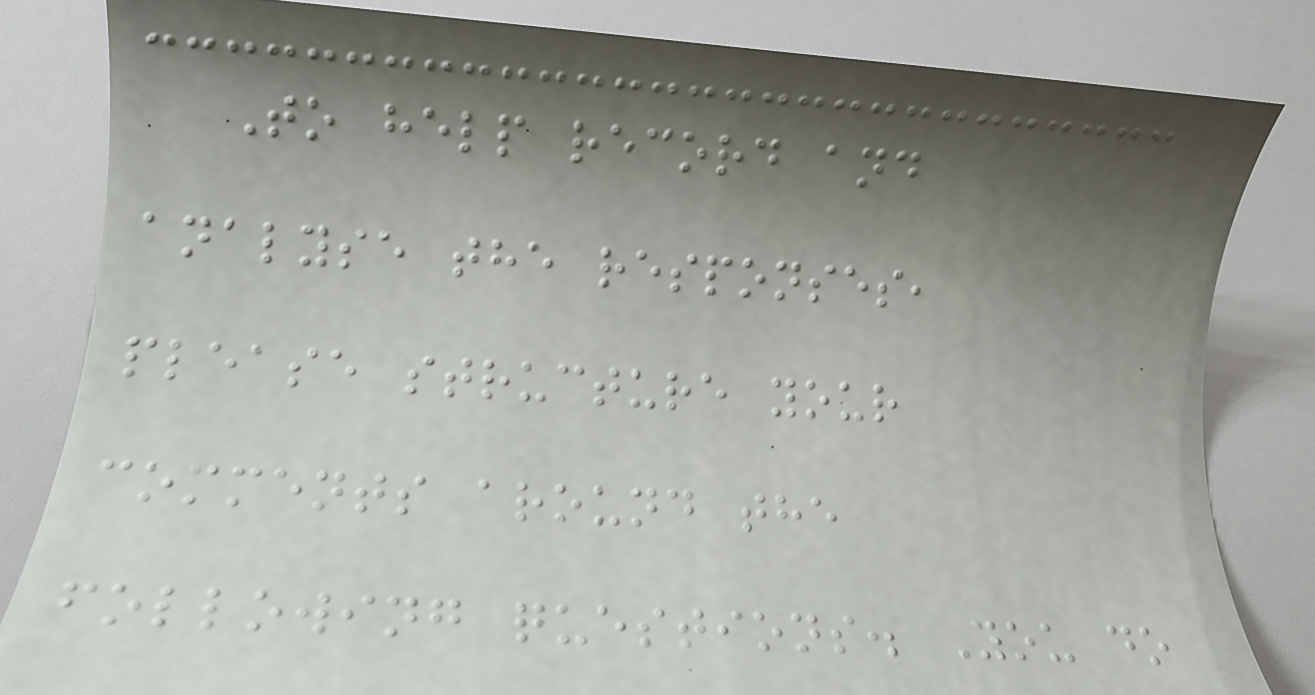To help record and
analyse the responses,
please structure your
comments around the
following questions. You do
